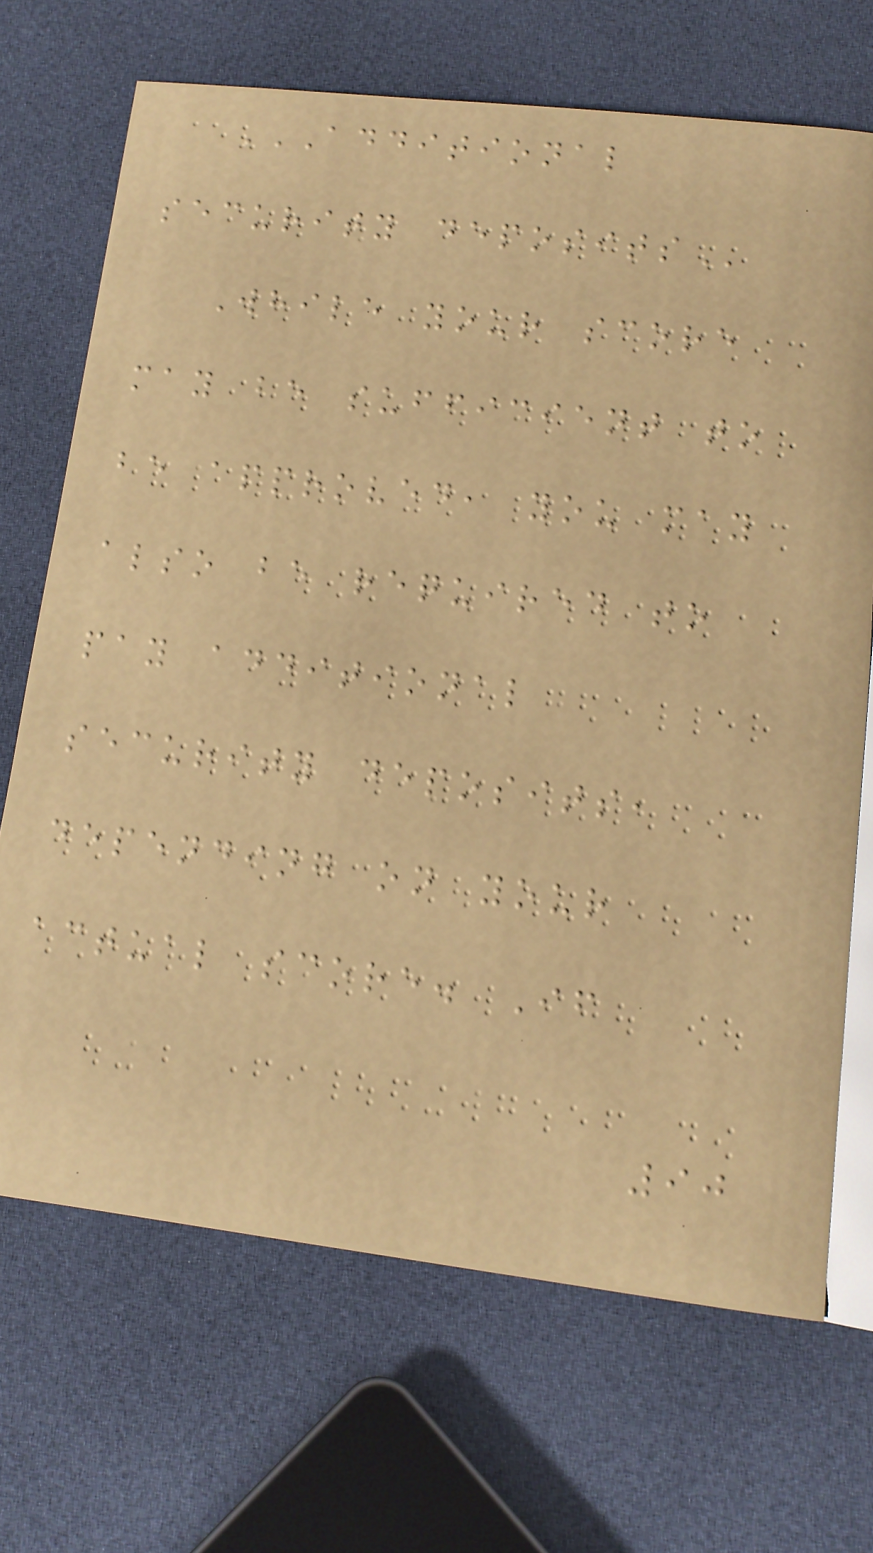ADDITIONAL
SECURITY DEPOSITS
While your score
may be sufficient to
be approved, you may
also be required to
pay additional
security deposits,
depending on your
actual score. If
90
